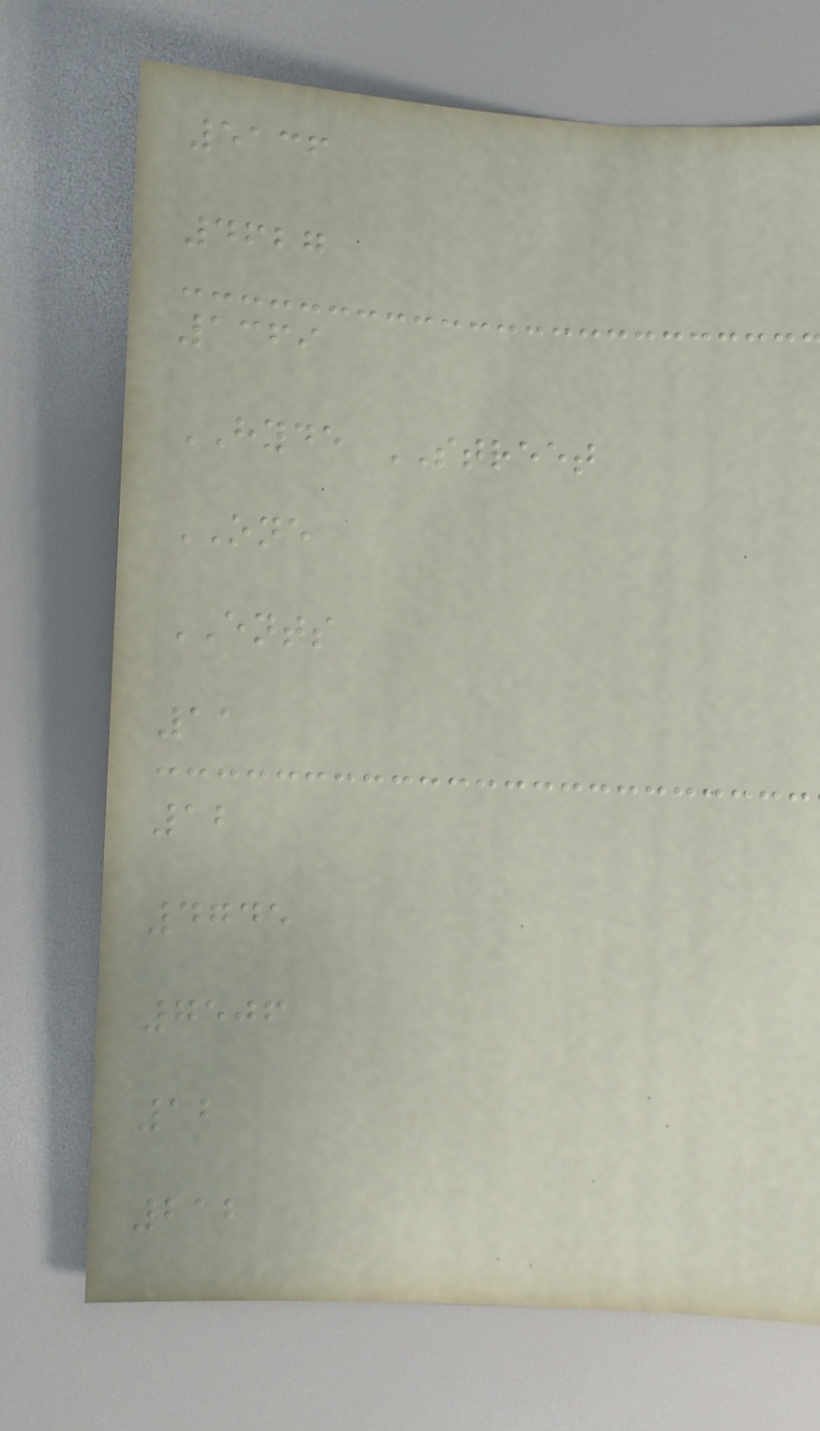5136
4627
1369
HYDE STREET
ONE
ENTS
11
12
4745
7506
12
212
